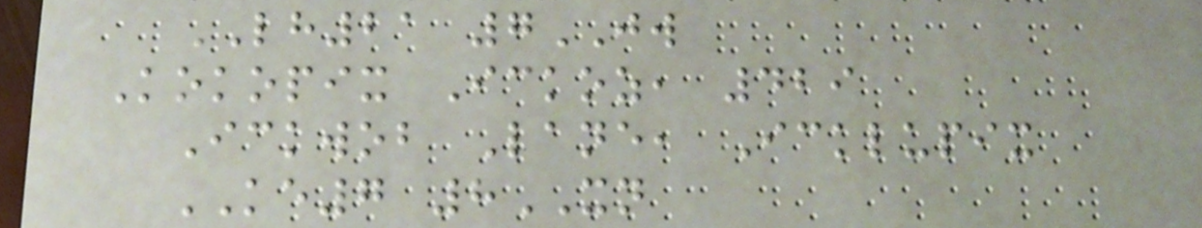LH21 7JW
Kokopix Ickoz, 429
Ickwob Lane, Icklupix
KE7 8XN
